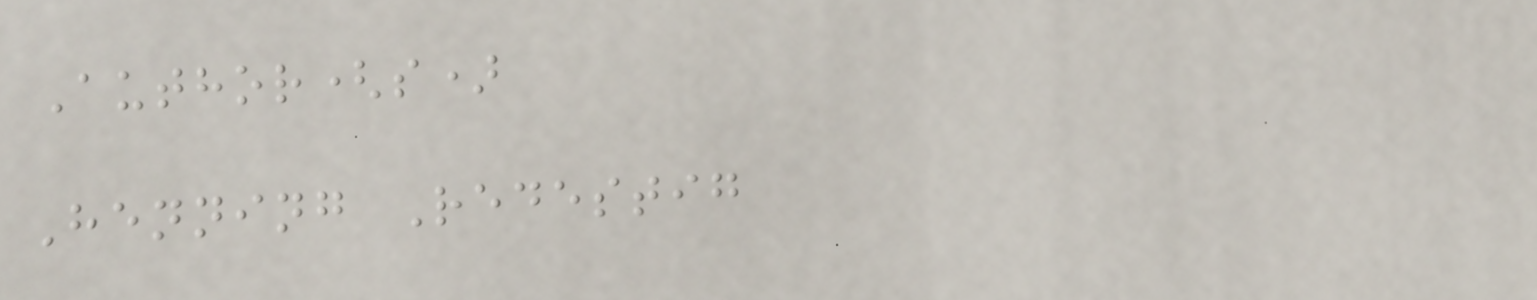Author(s)
Henning Redestig
